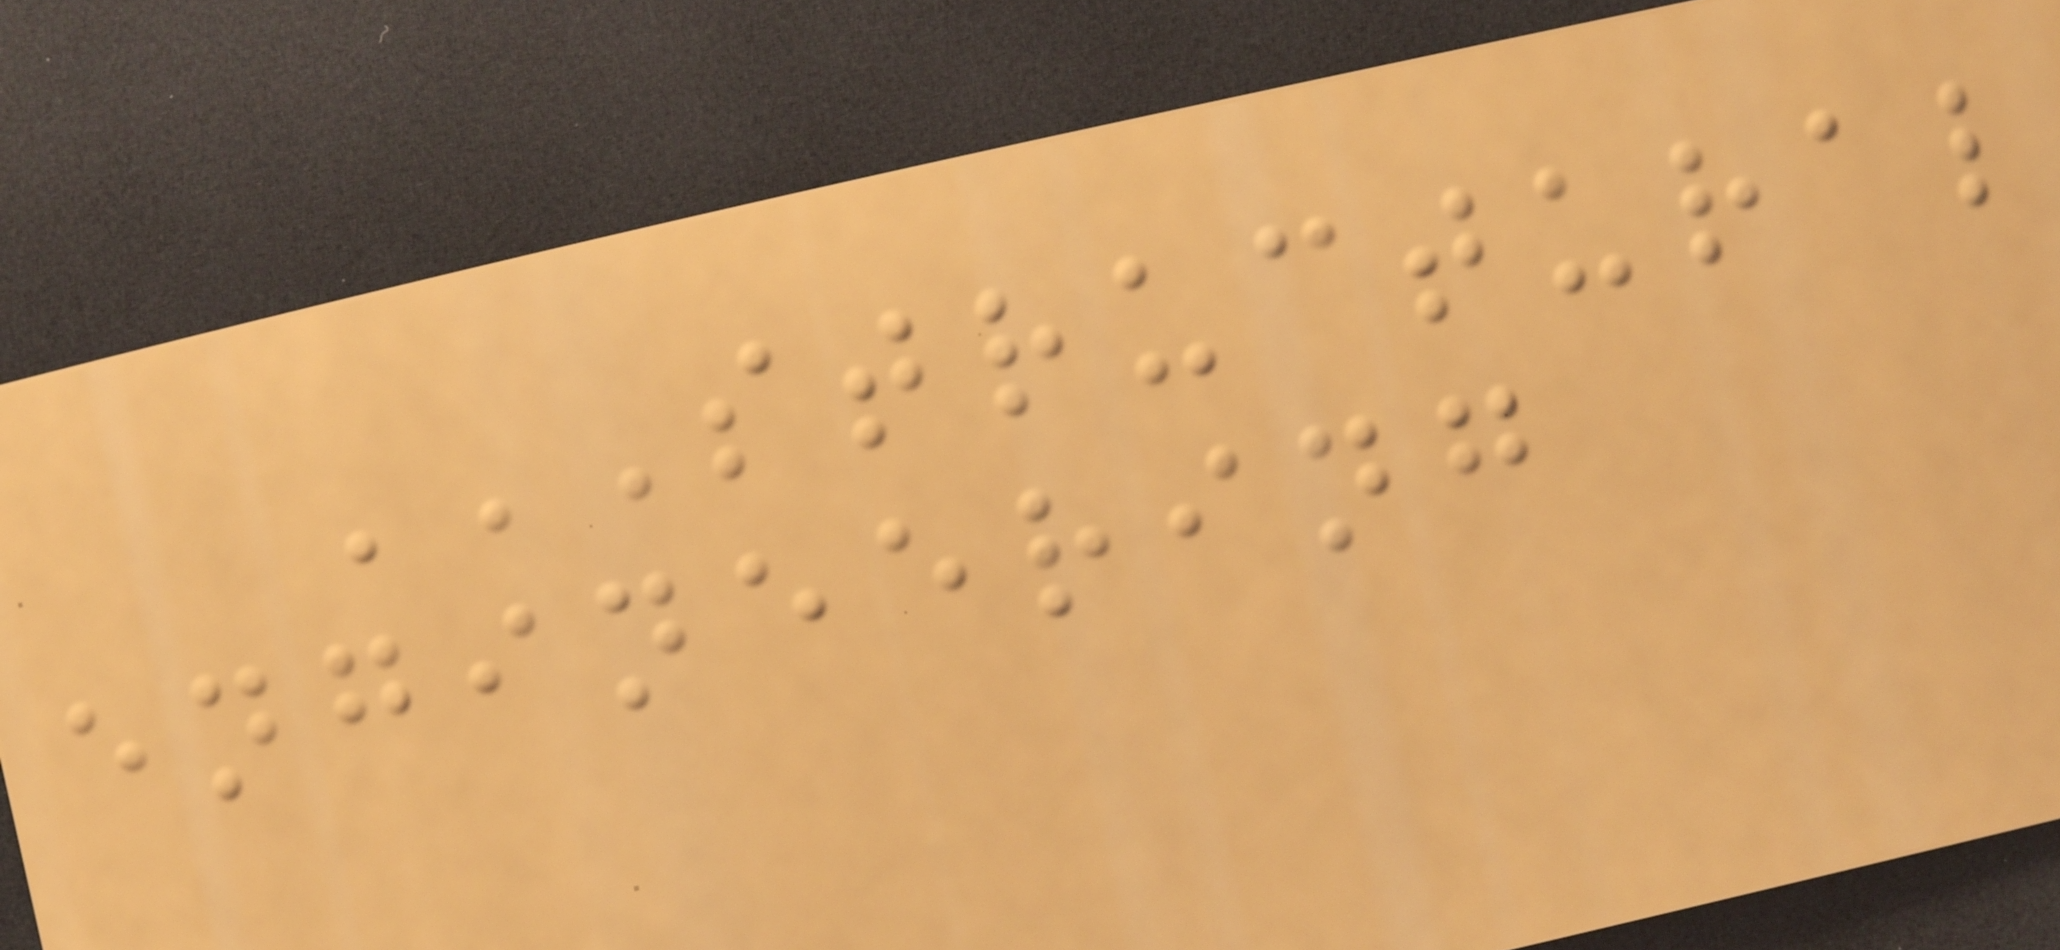STRUCTURAL
ENGINEERING
